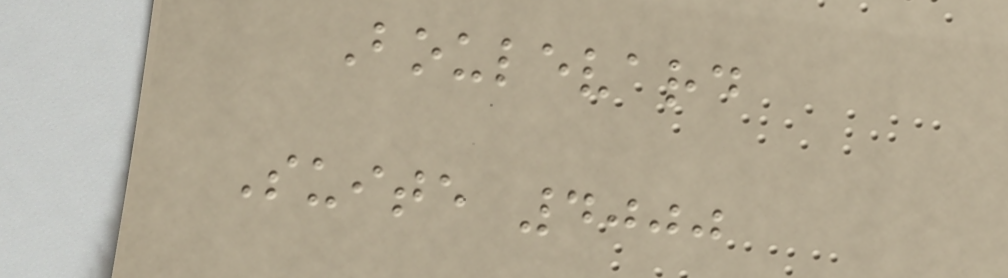Boulevard
Suite 4000
